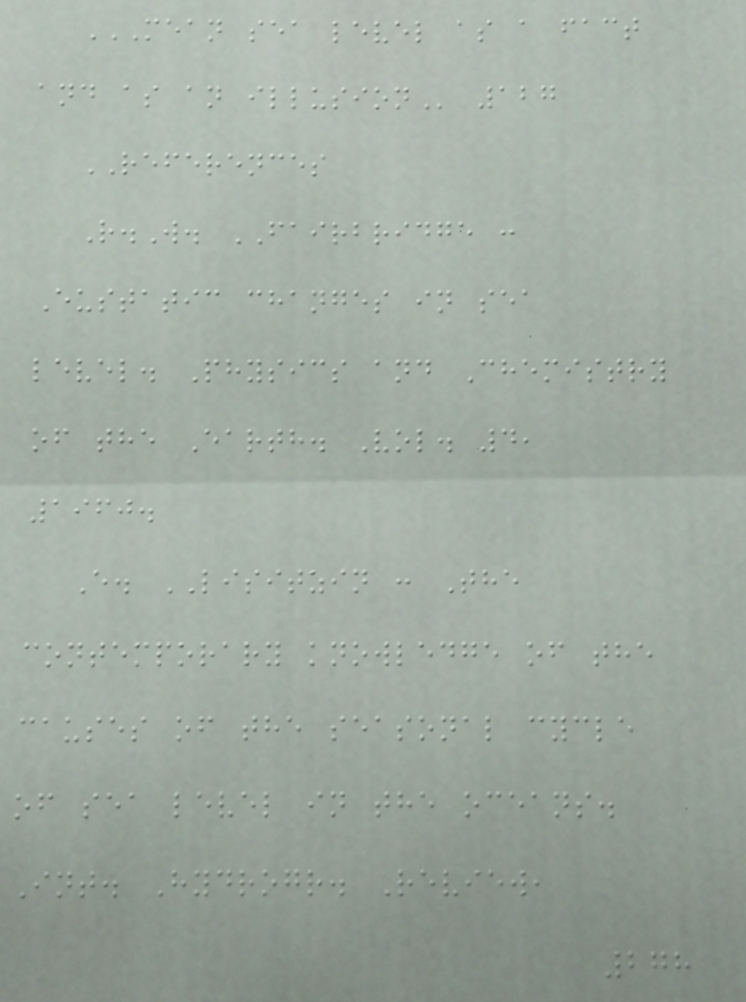MEAN SEA LEVEL AS A FACT
AND AS AN ILLUSION 127
REFERENCES
R.W. FAIRBRIDGE :
Eustatic changes in sea
level. Physics and Chemistry
of the Earth. Vol. 4,
1960.
E. LISITZIN : The
contemporary knowledge of the
causes of the seasonal cycle
of sea level in the oceans.
Int. Hydrogr. Review,
278
